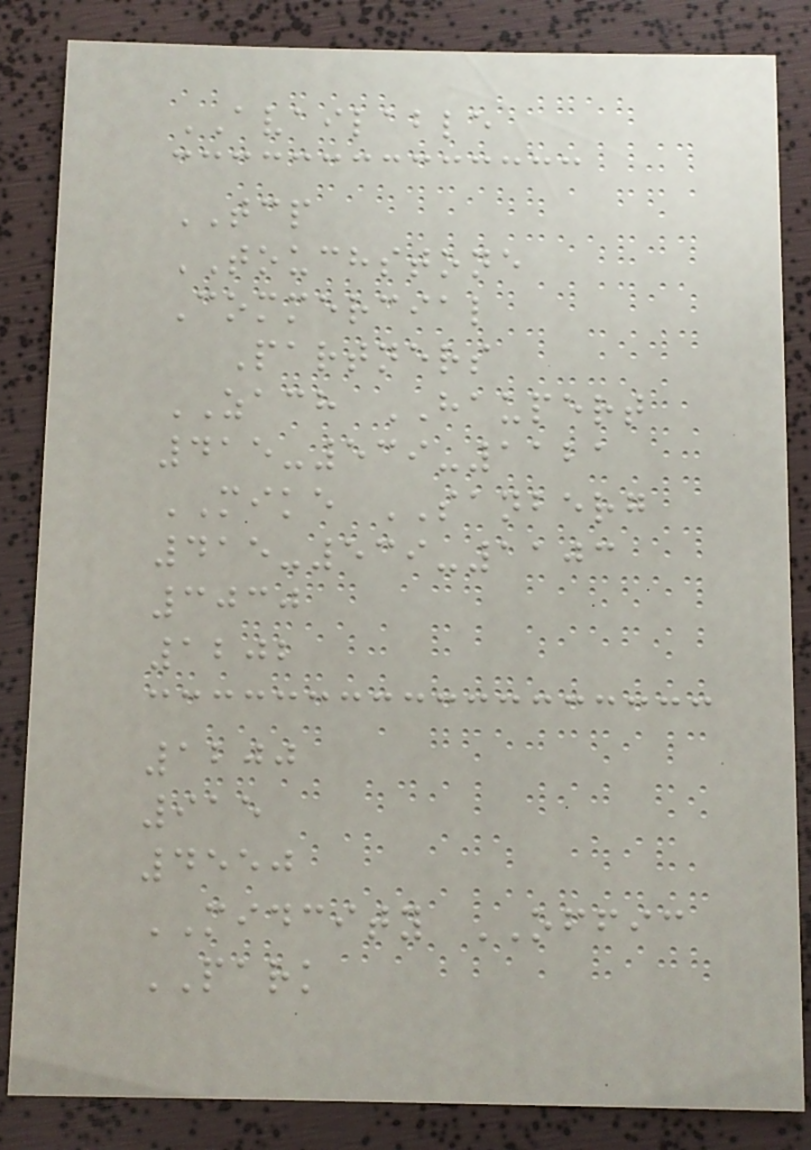AVAILABLE
TCP
TOUCHSTONE
Commercial
Partners
ZACH HAUPERT
415-539-1121
MIKE SANBERG
415-539-1103
3030
1202
1200
915
4550
MIDCITY OFFIC
PARK
